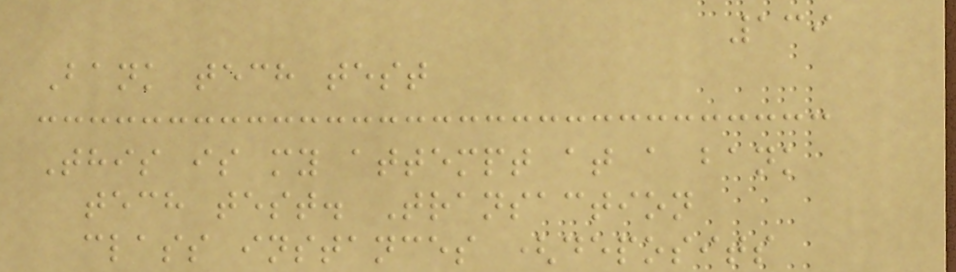139
Bank tech test
This is my attempt at a bank
tech test. Transaction
class instances (deposits
